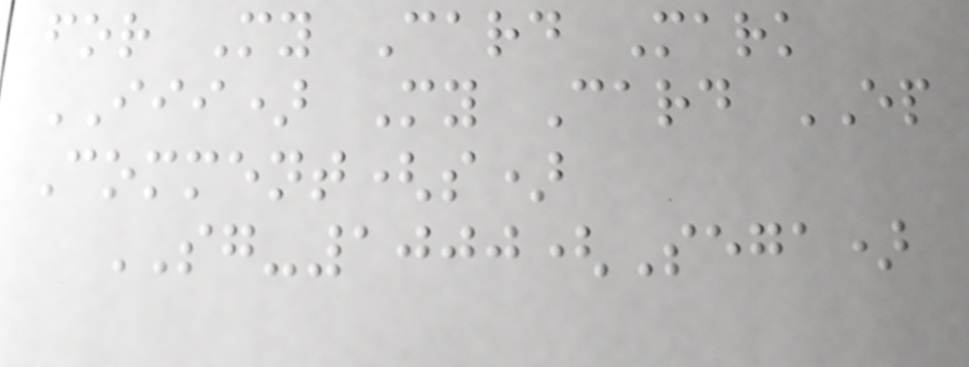for My Card Mark
III) My Card EP
Comment(s)
SG-1000(Sega)
